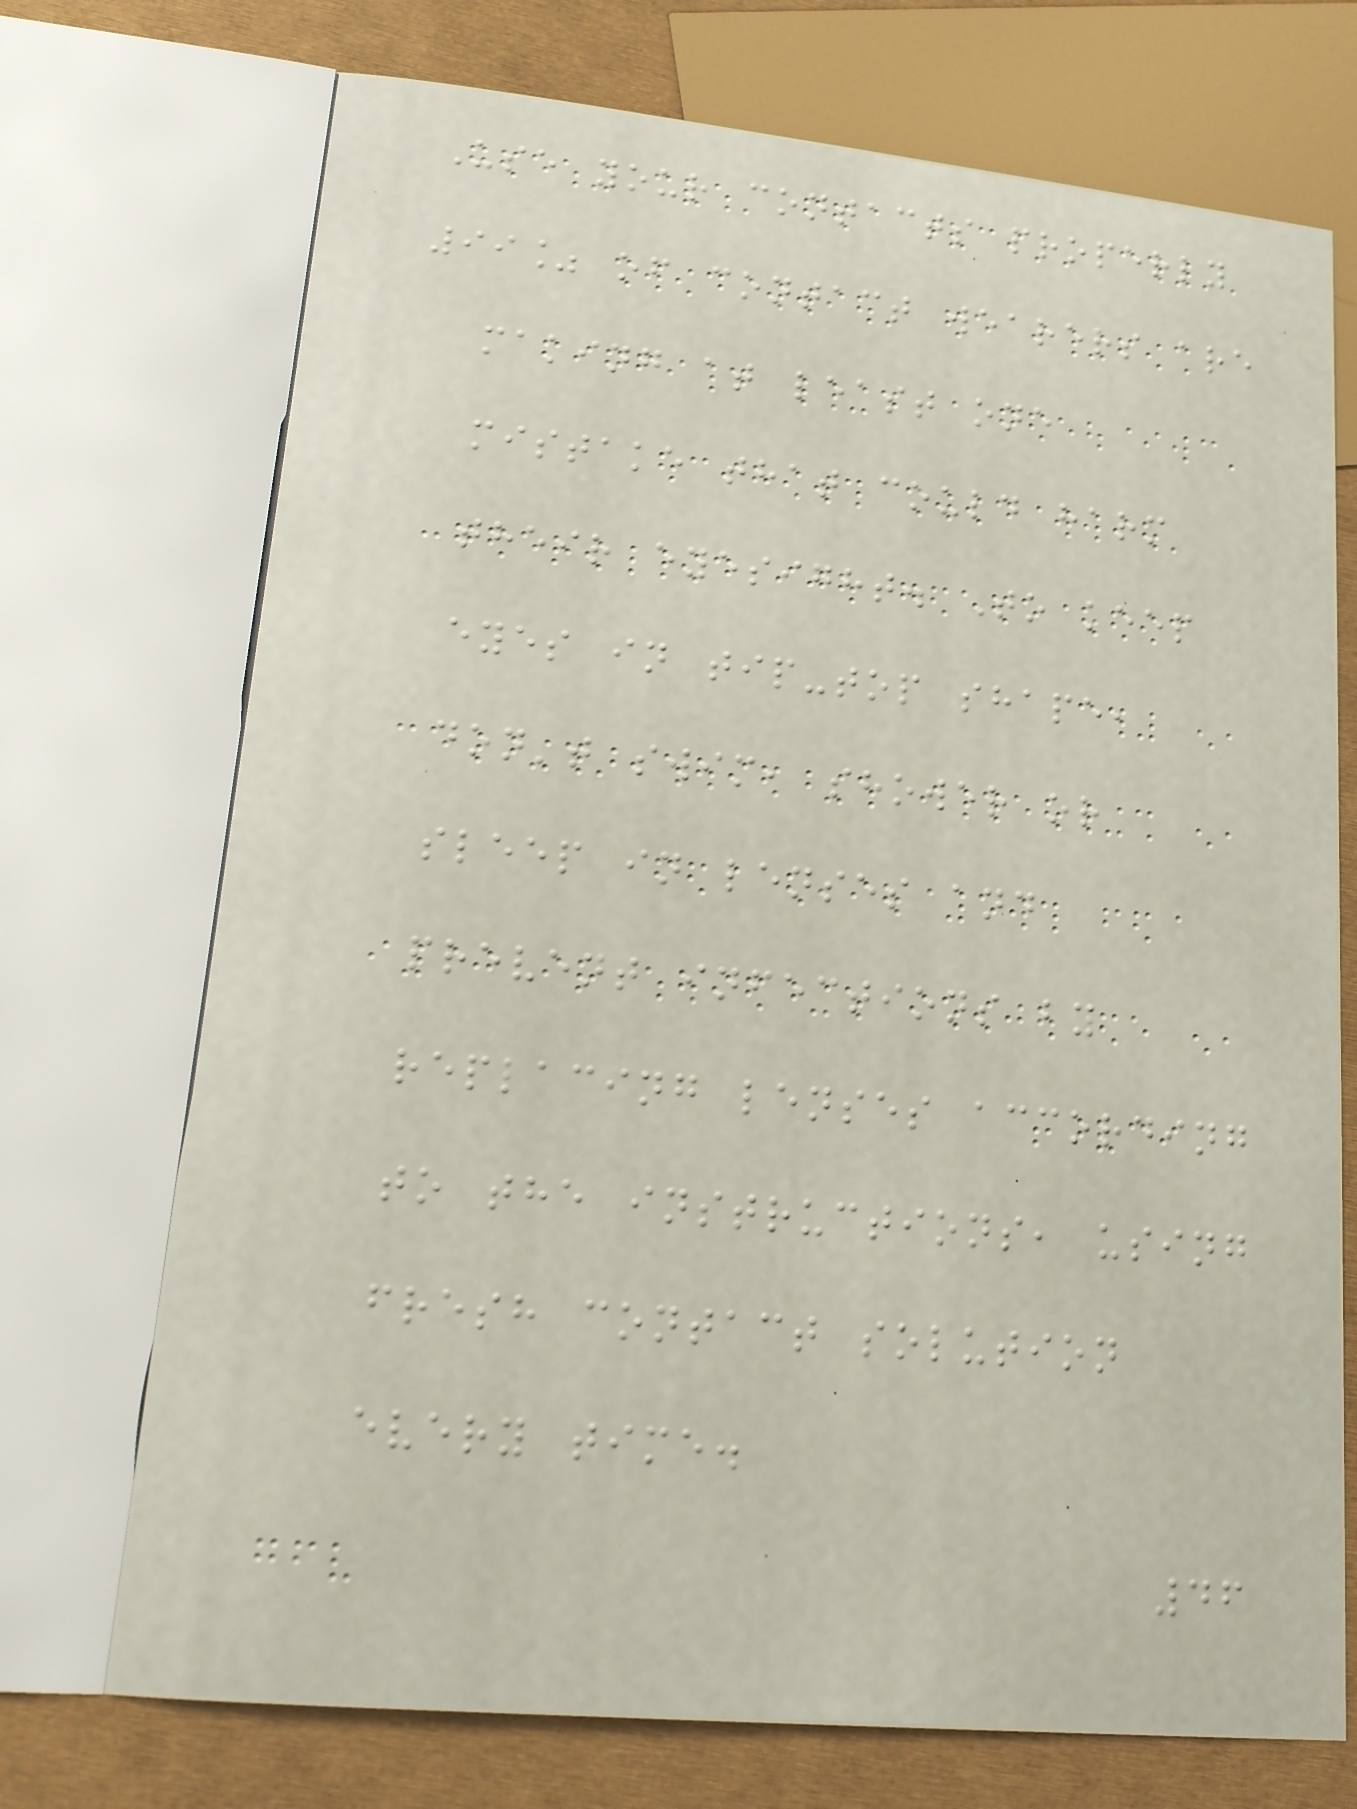Use your contacts properly
99% of contact wearers are
making at least one
mistake that could harm
their eyesight. To keep
eyes in tip-top shape,
don't swim, shower or
sleep in lenses and
prevent infections by
replacing lenses according
to the instructions, using
fresh contact solution
every time.
46
